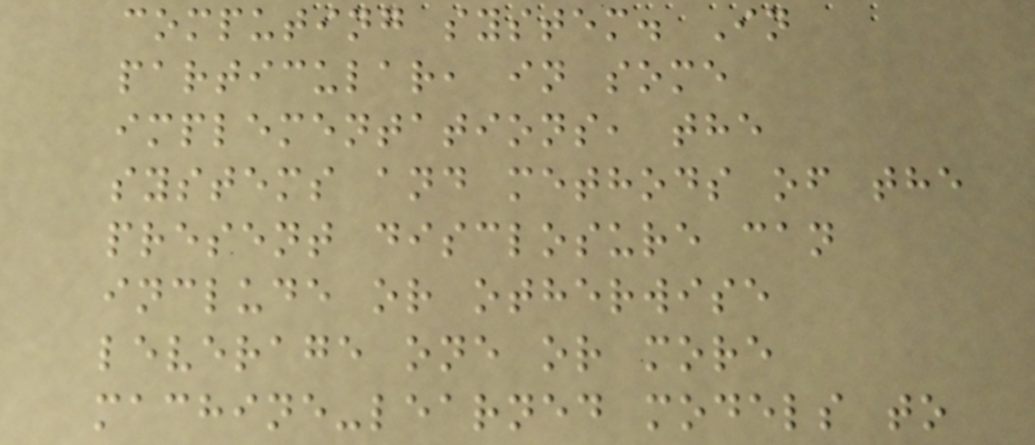computing system. In
particular, in some
implementations, the
systems and methods of the
present disclosure can
include or otherwise
leverage one or more
machine-learned models to
